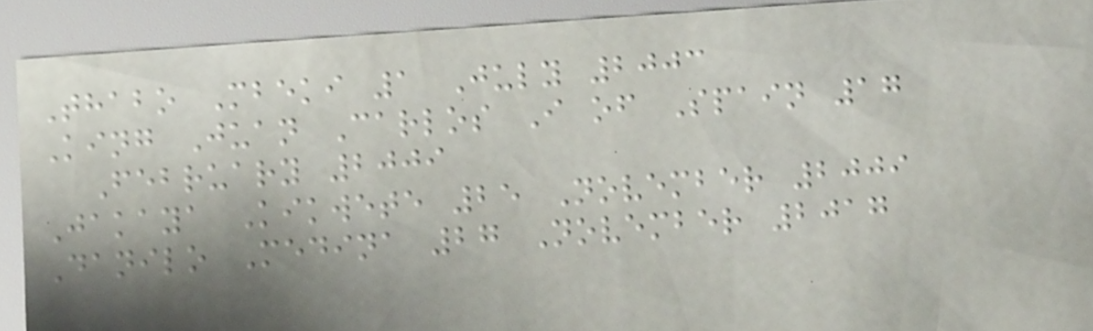Thabo Mbeki 1 July 2003
King Juan Carlos I of Spain 17
February 2009
Jakaya Kikwete 25 November 2009
Danilo Medina 27 November 2017
